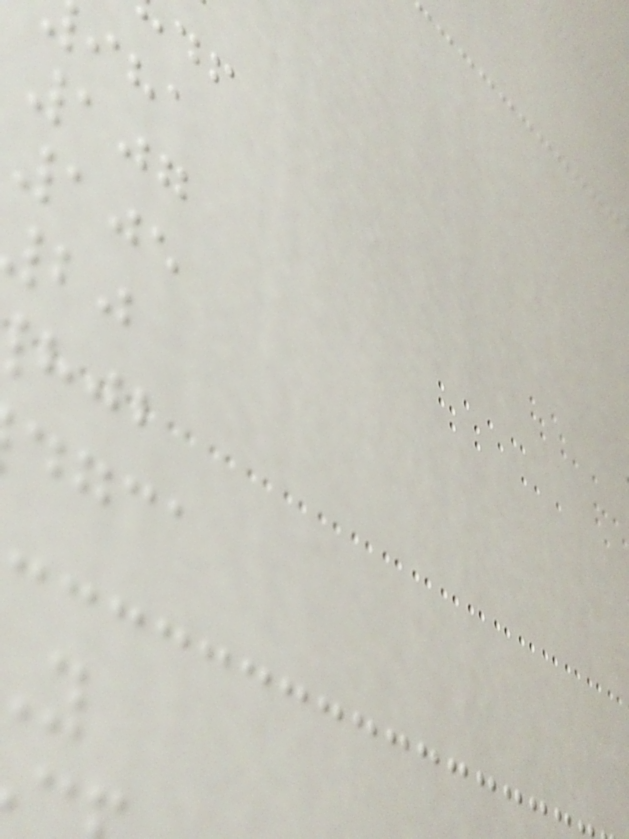107
105
dgca
